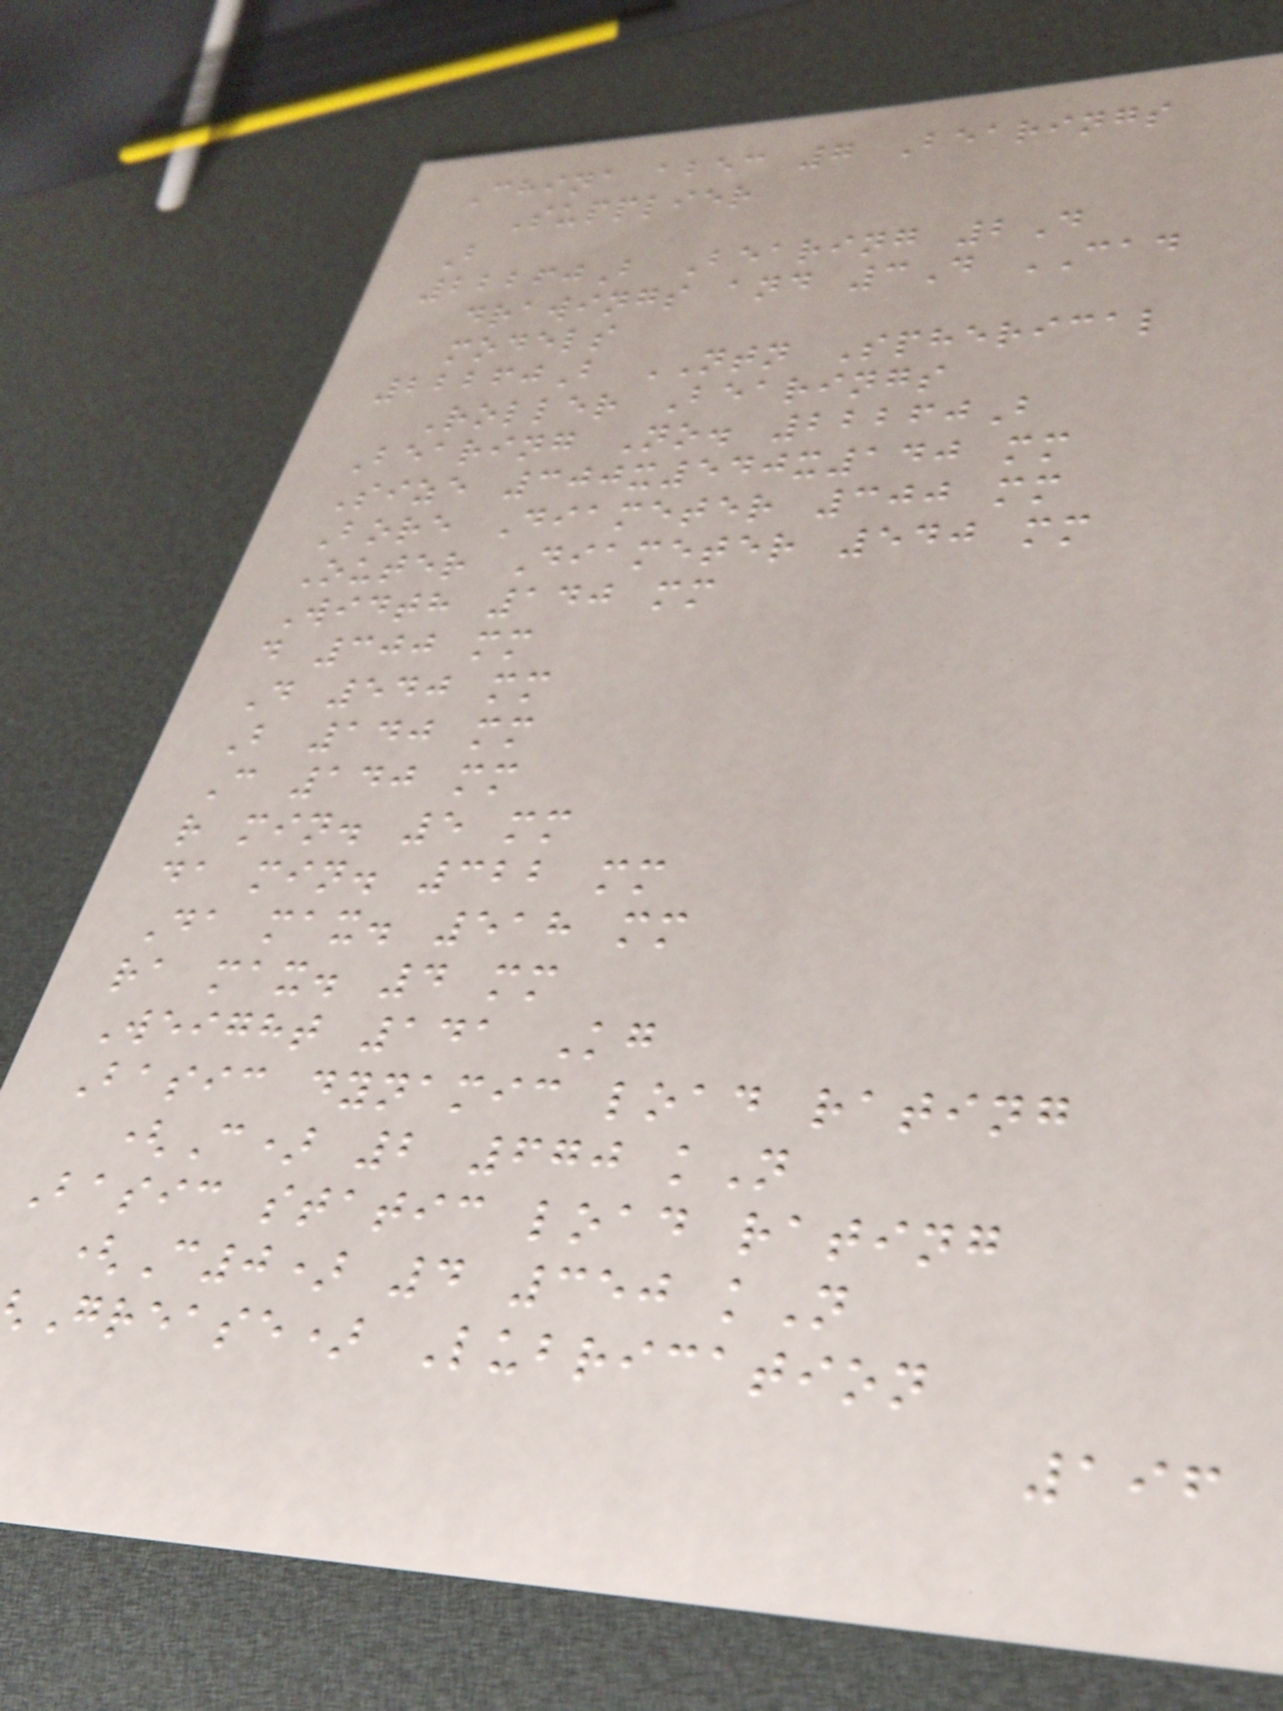China abec 7 Bearings
Supplier
B
22260B Bearing 2D
drawings and 3D CAD
models
22260B NTN Spherical
Roller Bearings
Bearing No. 22260B
Size 300x540x140 mm
Bore Diameter 300 mm
Outer Diameter 540 mm
Width 140 mm
d 300 mm
D 540 mm
B 140 mm
C 140 mm
r min. 5 mm
da min. 322 mm
Da max. 518 mm
ra max. 4 mm
Weight 141 Kg
Basic dynamic load rating
(C) 2 670 kN
Basic static load rating
(C0) 4 350 kN
Grease) Lubrication
196
